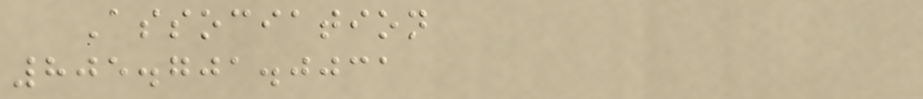Association
805.701.0031
